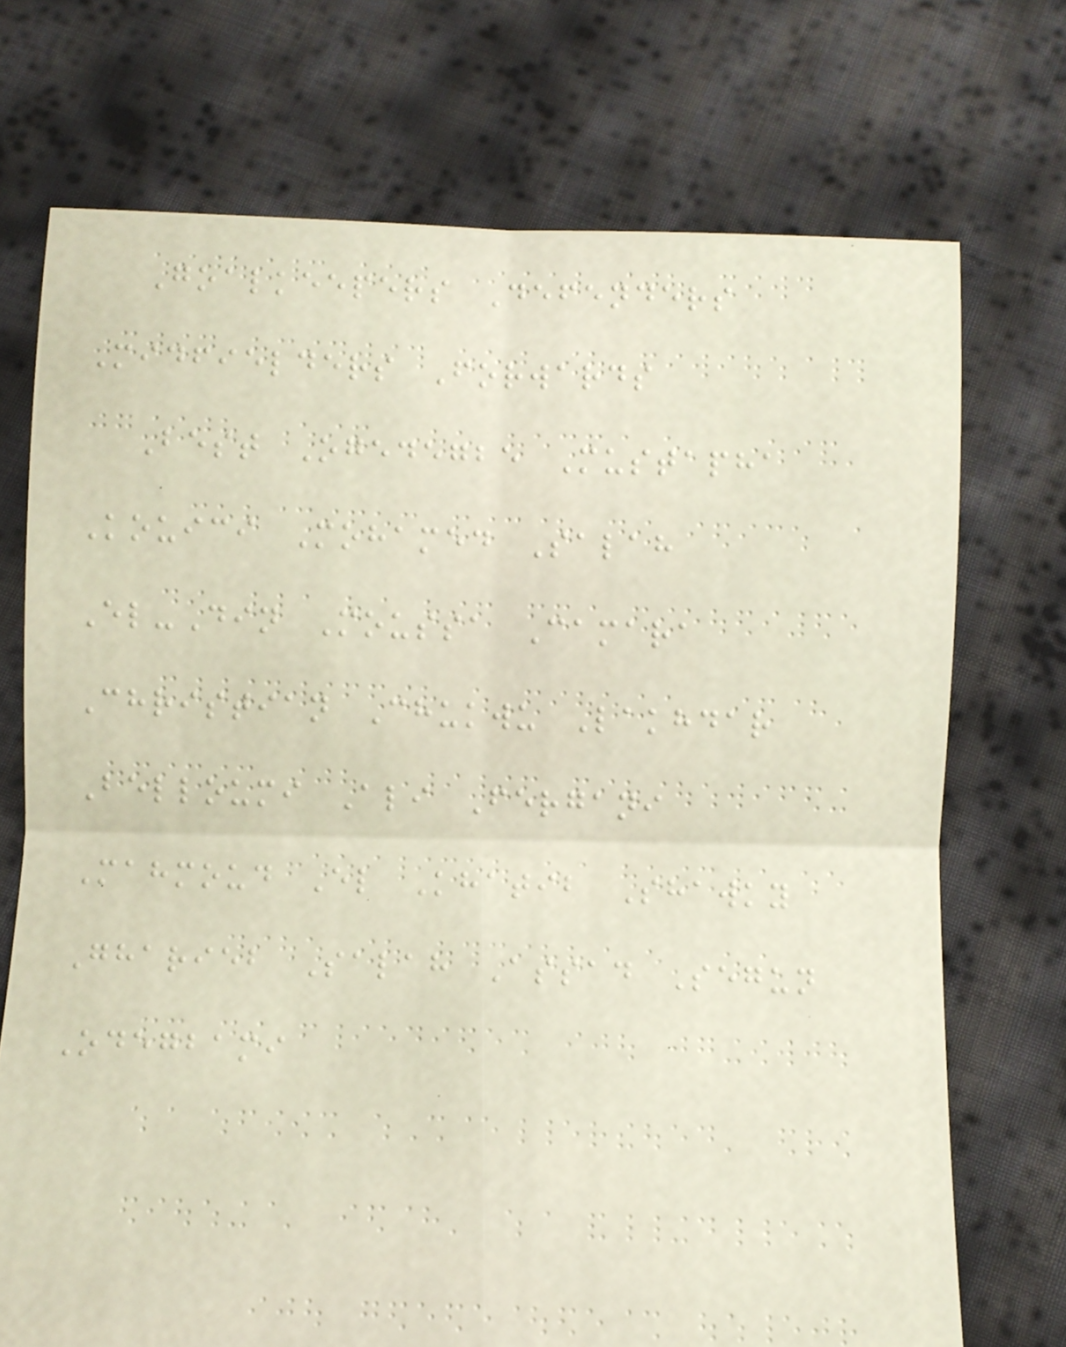Goalkeepers Defenders
Midfielders Forwards
Best Ogedegbe Mustapha
Kouici Mohamed Salah
El-Din Moussa Camara
Christian Chukwu Lakhdar
Belloumi Ali Fergani
Mahmoud El Khatib Shawky
Gharieb Salah Assad Segun
Odegbami
